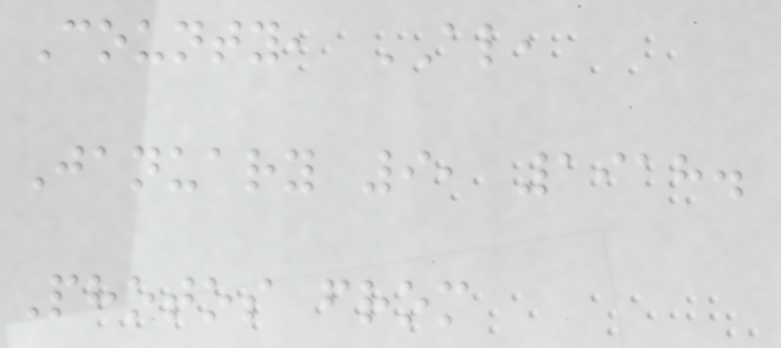County, AL,
January 9, 1918.
Photos from
